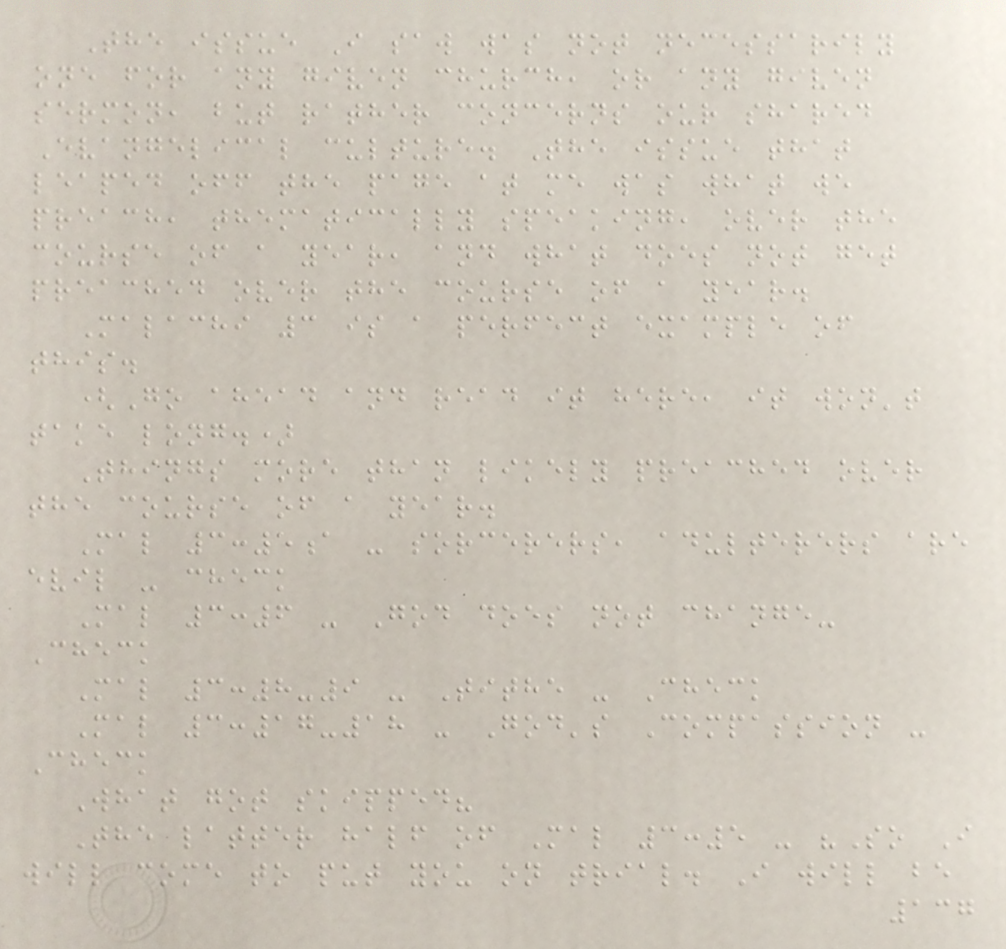The issue I saw was not necessarily
one for any given church, or any given
sermon, but rather concerns our shared
Evangelical culture. The issue that
leaped off the page at me was what we
preach, thematically speaking, over the
course of a year, and what does not get
preached over the course of a year.
Malachi 3 is a perfect example of
this.
(Go ahead and read it here, it won't
take long.)
Things more than likely preached over
the course of a year.
Mal 3:5a - sorcerers, adulterers are
evil - check
Mal 3:6 - God does not change-
Check
Mal 3:8-9 - Tithe - Check
Mal 3:17-18 - God's Compassion -
Check
What got skipped?
The latter half of Mal 3:5 - "So I
will come to put you on trial. I will be
137
